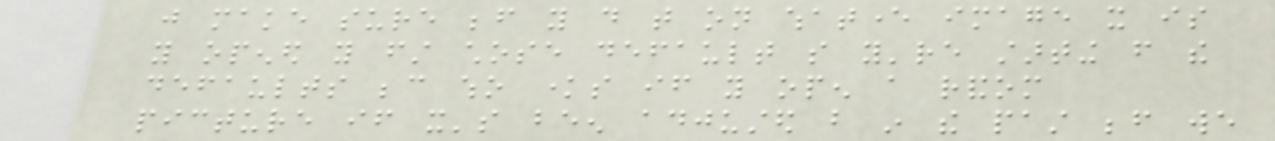just make sure before you do that on whatever image it is
you opened you first chose default so you're starting from the
defaults because who knows if you open a random
picture if it's been adjusted but in the past before we
